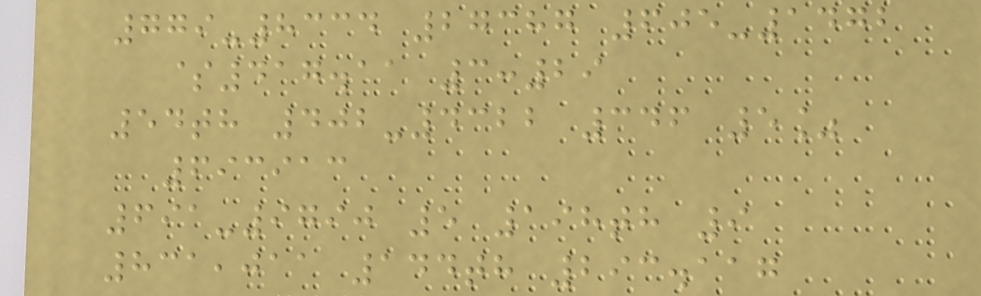779-8334 27387 605-1472
$417.11 3:29
54th 402-4322 346 5%
693913
691-9790 5 198th 9
831,011 144th 293.117
